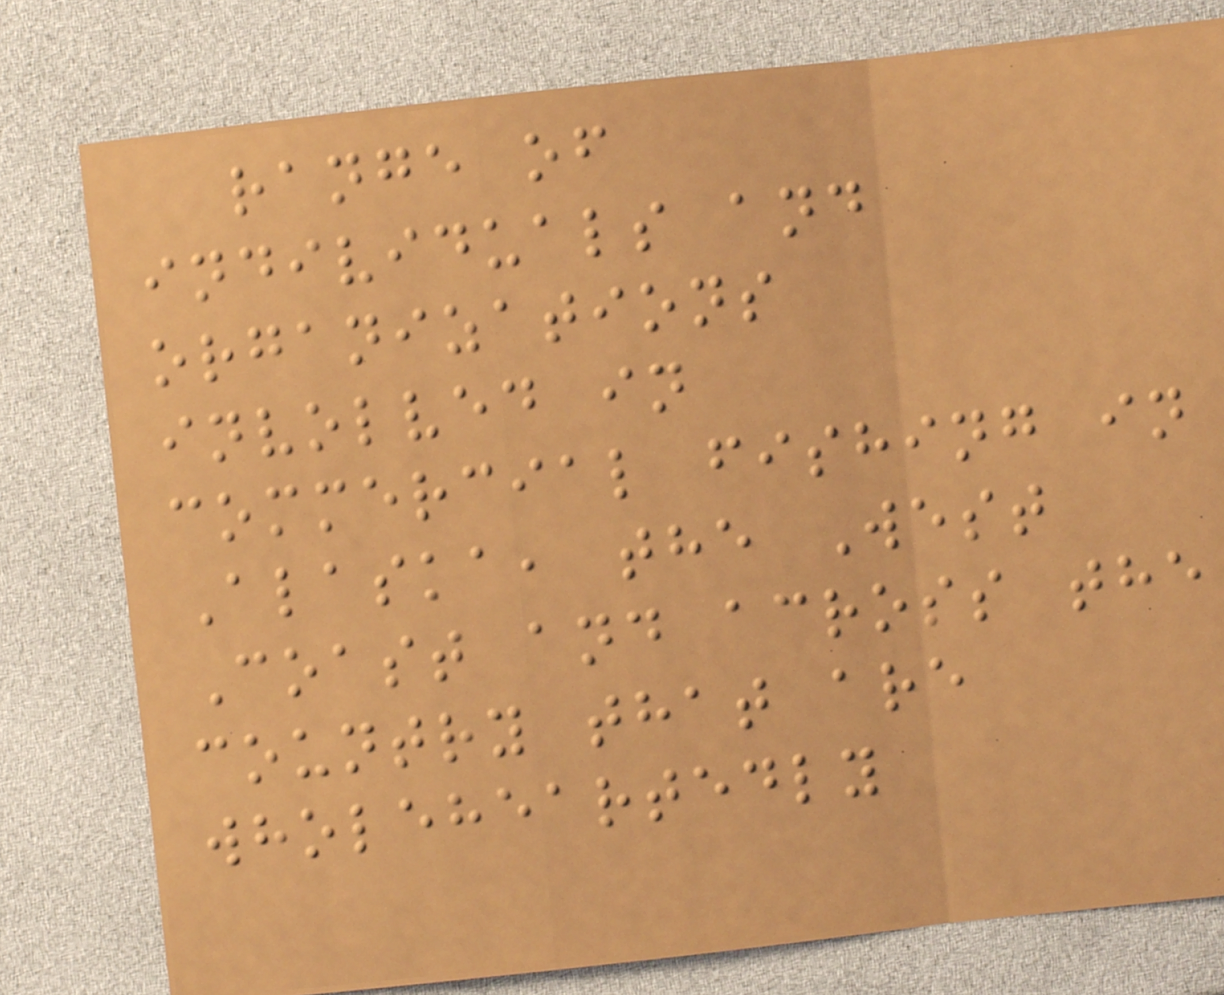range of
individuals and
organizations
involved in
commercial fishing in
Alaska, the West
Coast and across the
country that are
wholeheartedly
